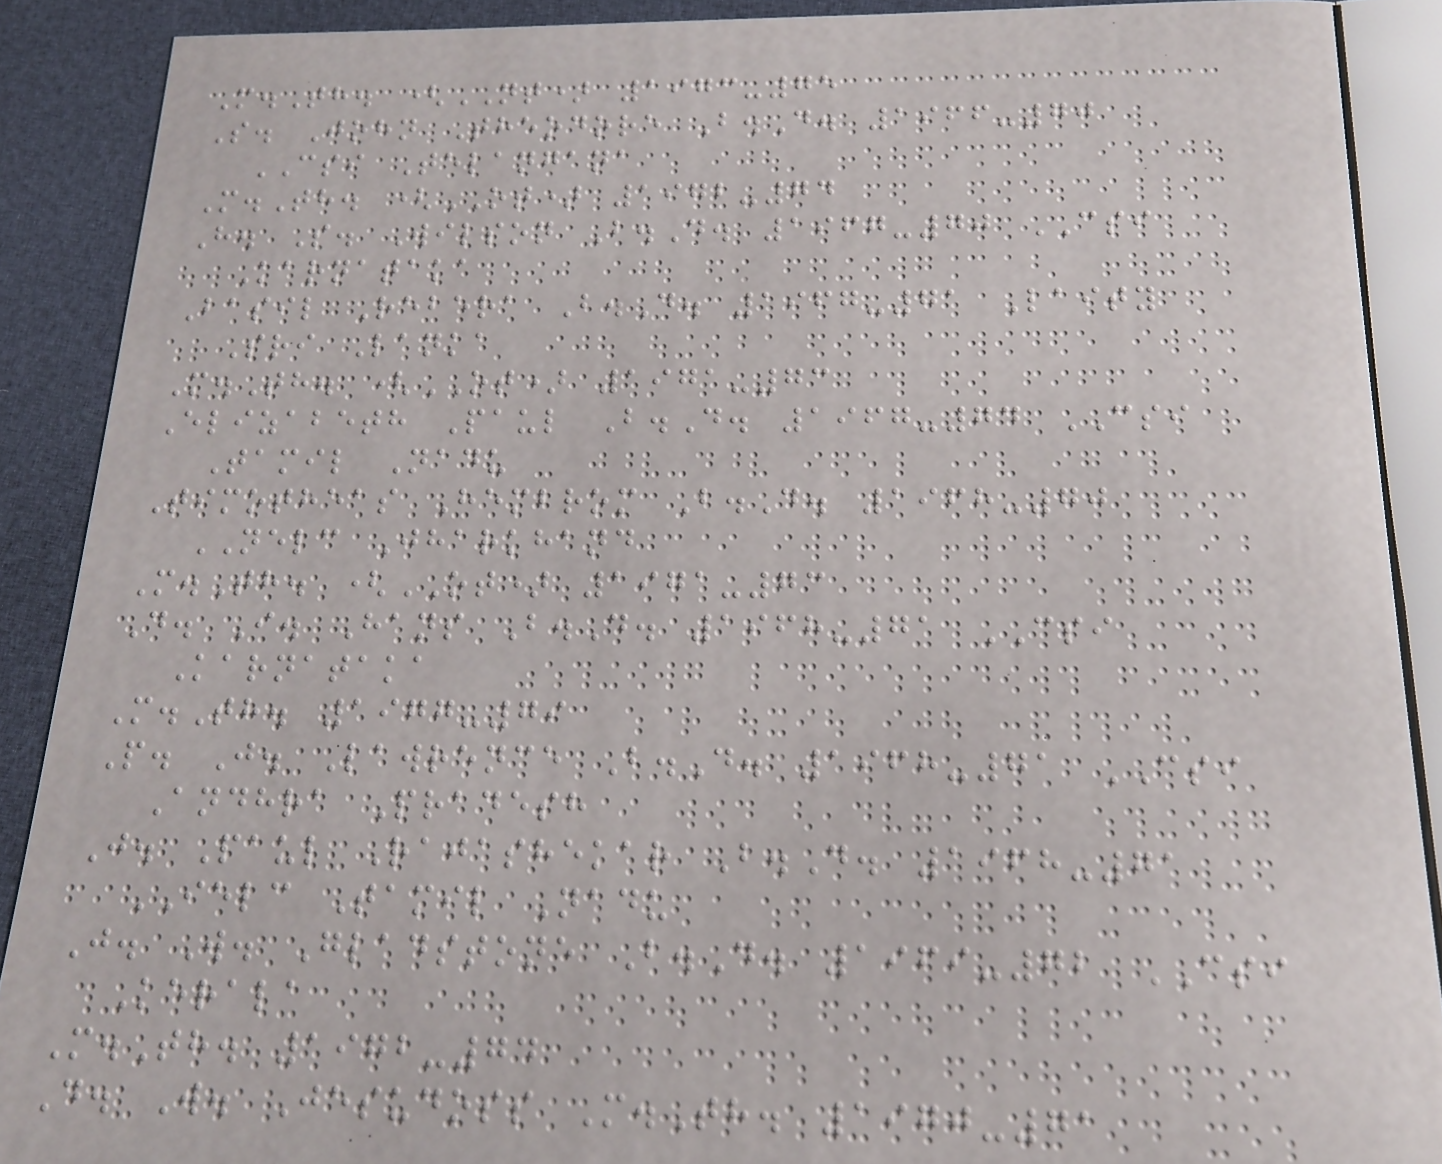M.Th. (NT) 1973-75
S. John Theodore B.D. 1966-70
CSI Telangana
M.Th. (OT) 1972-74
H. S. Wilson B.D. 1967-70 CSI
Karnataka
Basil Rebera B.D. 1967-71 Laity
Sri Lanka
M.Th. (OT) 1971-73
Elizabeth Paul B.D. 1967-74 CSI
Tamil Nadu
Timotheas Hembrom B.D. 1968-70
NELC Jharkhand
M.Th. (OT) 1971-73
D. I. Hans B.D. 1968-71 CSI
Karnataka
M.Th. 1977-79
P. J. Lawrence B.D. 1968-71 CSI
Andhra Pradesh
J. Paul Rajashekar B.D. 1968-71
IELC Tamil Nadu
J. W. Gladstone B.D. 1969-72 CSI
Kerala
M.Th. 1972-74
D. W. Jesudoss M.Th. 1970-71
